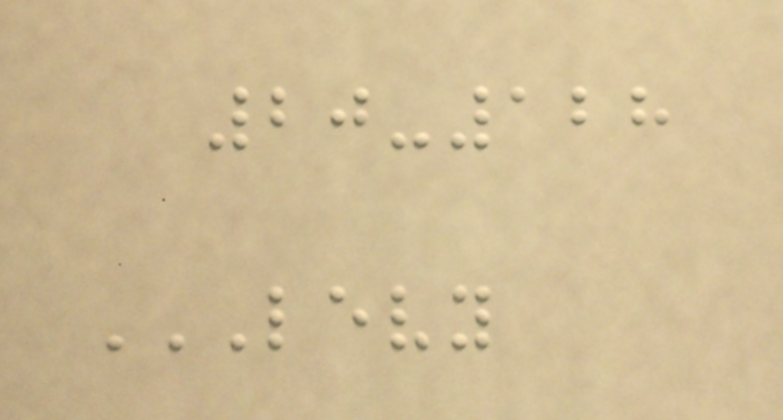20-128
LEVY
